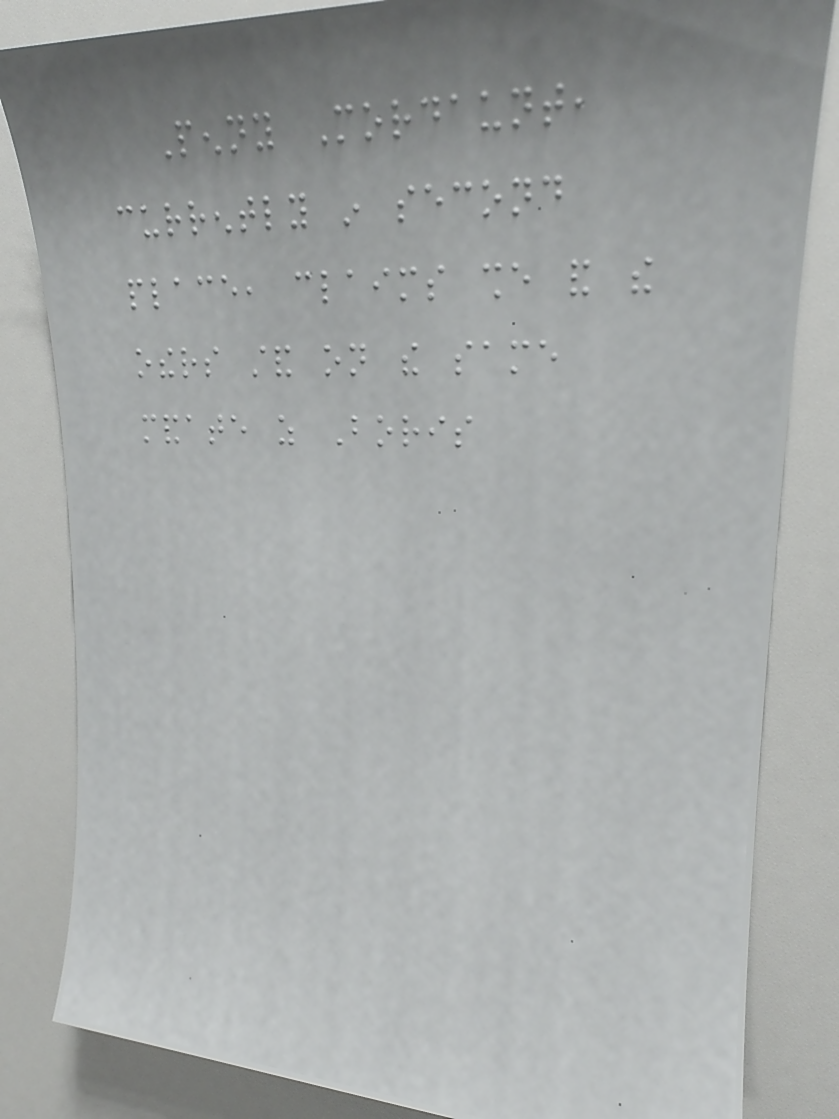Penny Mordaunt,
currently in second
place, claims she and the
others stand on the same
mandate as Boris
